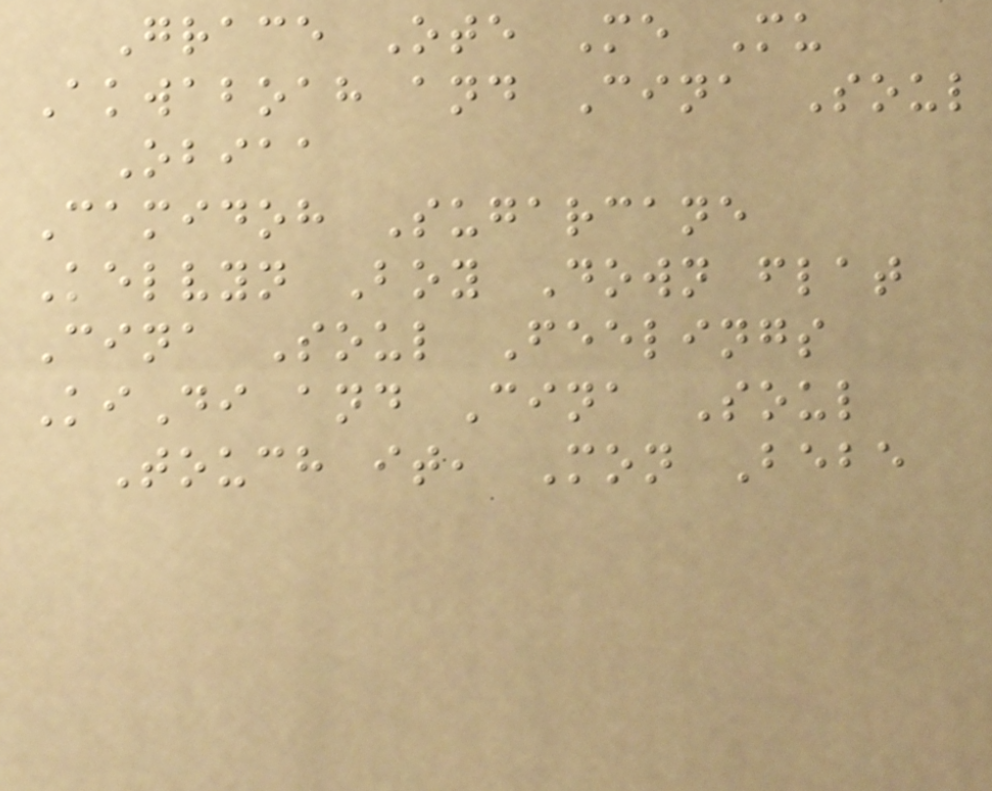Grace Ote Me Mu
Akwaboah and Cina Soul
Obiaa
Camidoh Sugarcane
Kelvyn Boy Down flat
Cina Soul Feelings
KiDi and Cina Soul
Touch it, Mon Bebe
